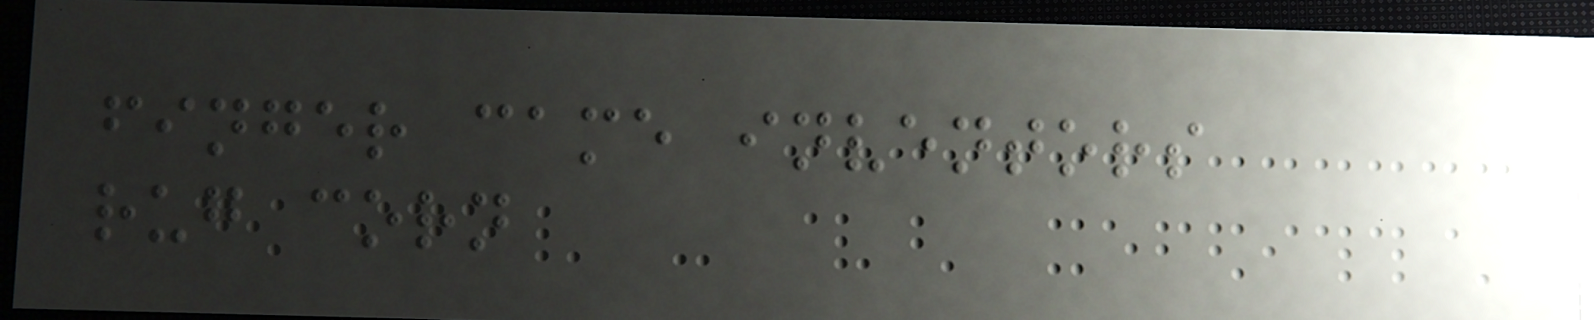finger came inventors
rug corn
